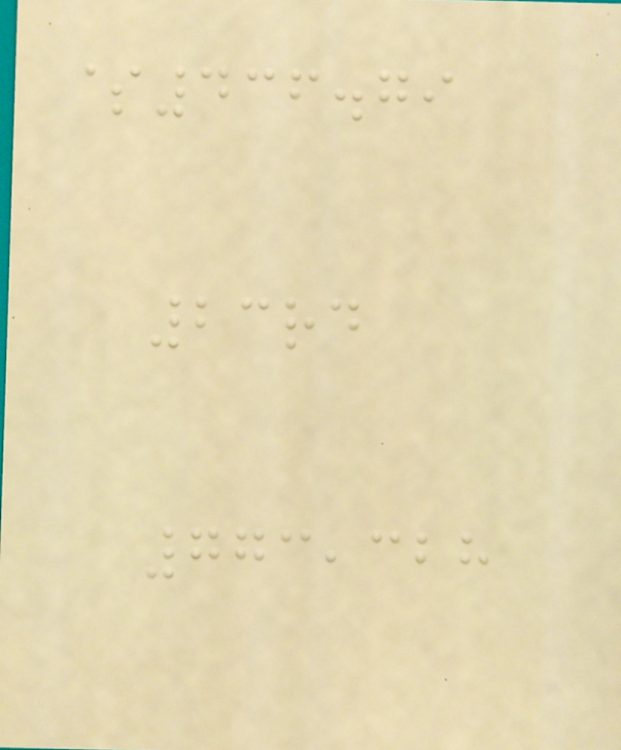$436.79
23rd
773,328
